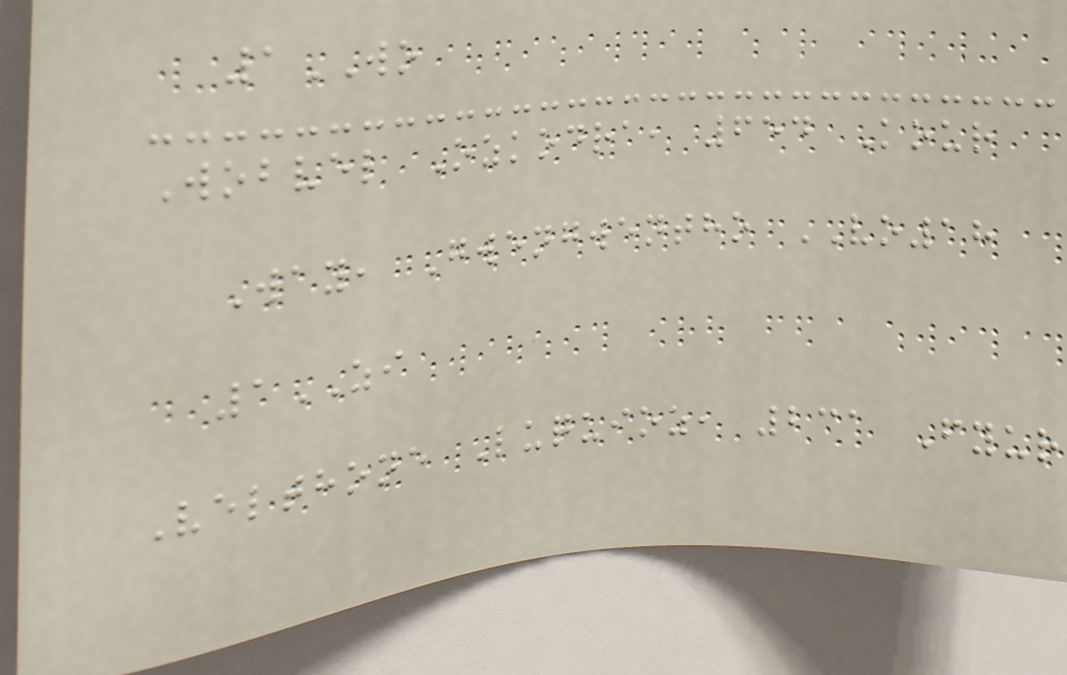1WO
Wobvel Ozkodra, 654 Kour
Way, Gwengwentho VO18
1ZI
Velthone Luquioz, 231 Fyur
